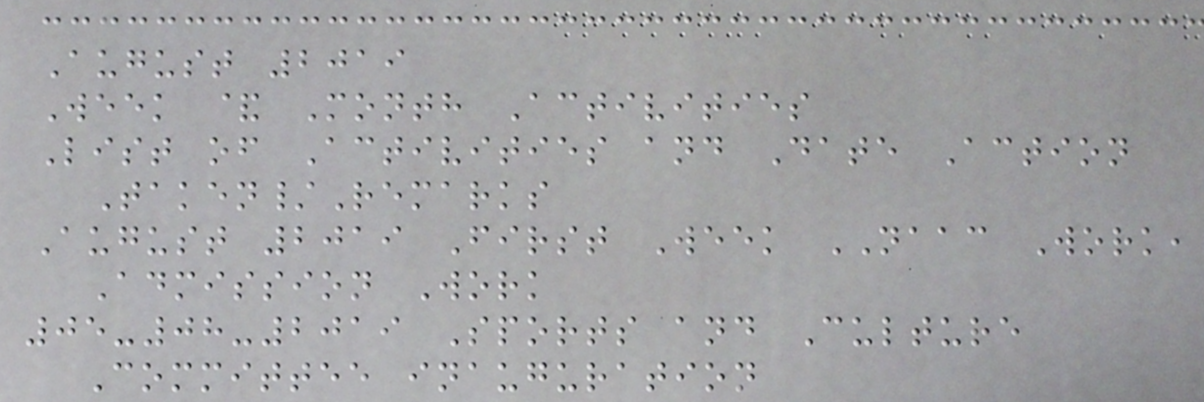August 2019
Week & Month Activities
List of Activities and Date Action
Taken/Remarks
August 2019 First Week NAAC Work,
Admission Work
05-08-2019 Sports and Culture
Committee inauguration
